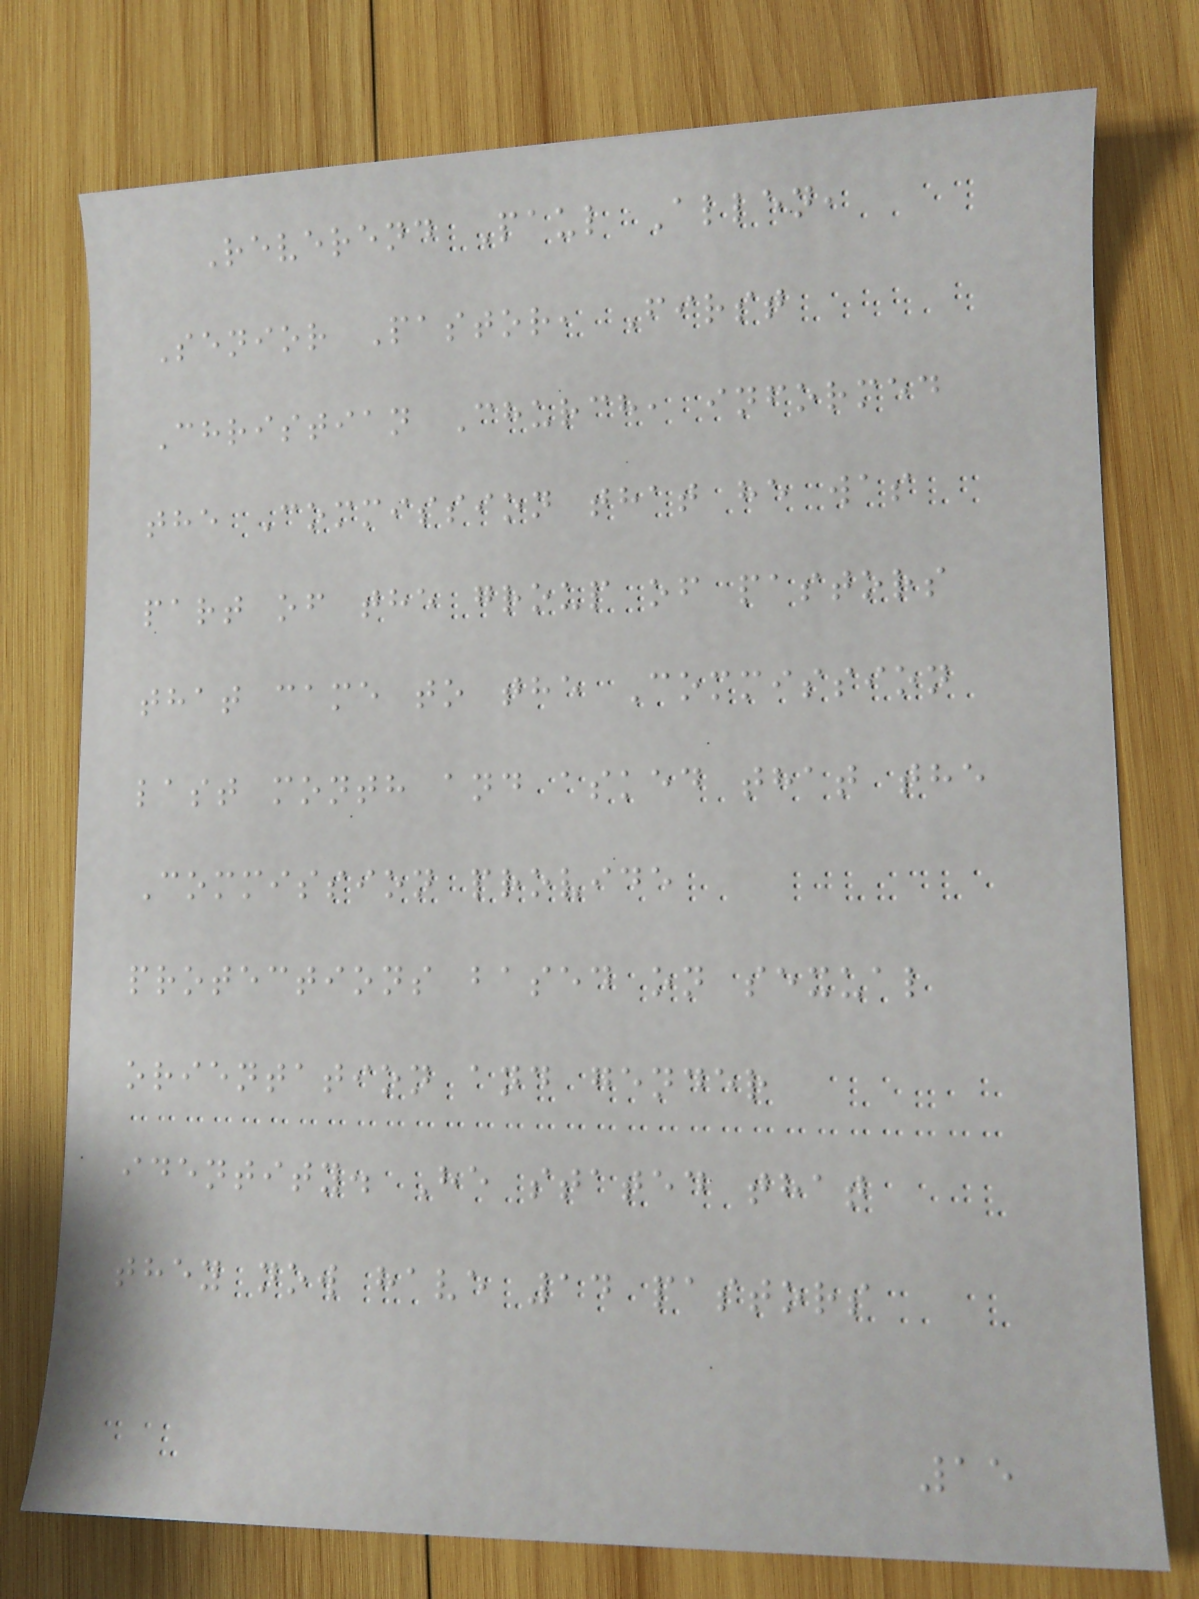Reverend Paul Allen,
Senior Pastor, First
Christian Church, informed
the Commission that he was
part of the group of pastors
that came to the Commission
last month and asked that the
Commission provide
protections based on sexual
orientation and gender
identity. He stated that
they now have 14 pastors
15
